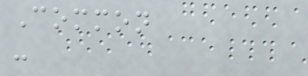Common
-
